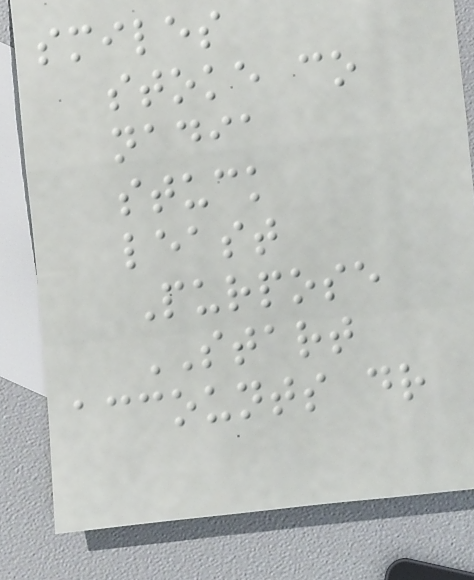smiles
stoke co
nadia
stuck
least
Purpose
START
accounts dr
